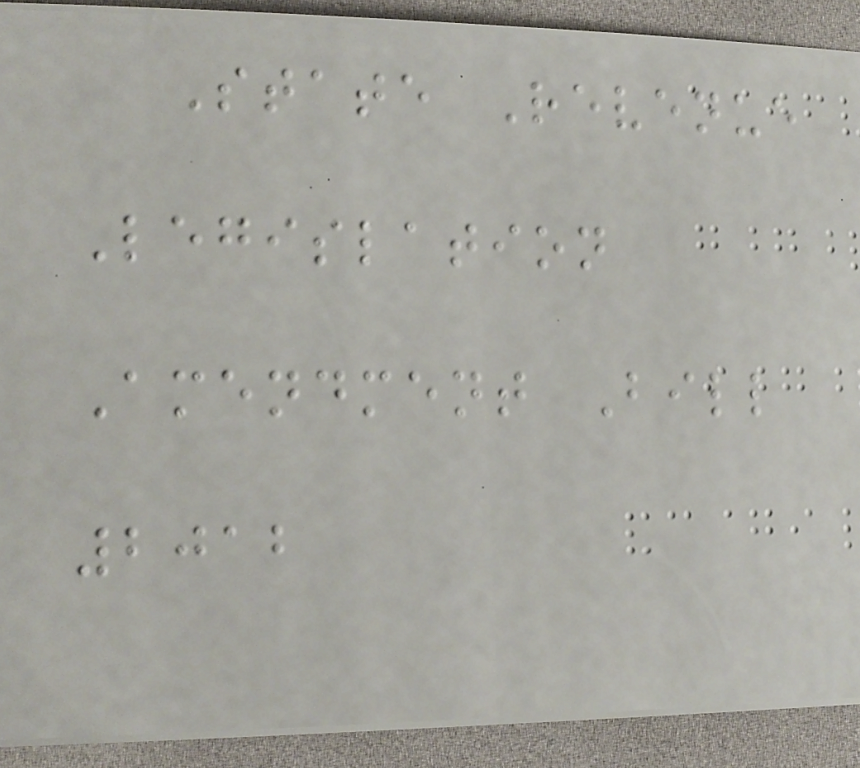State Revenue
Legislation
Amendment Bill
2012
